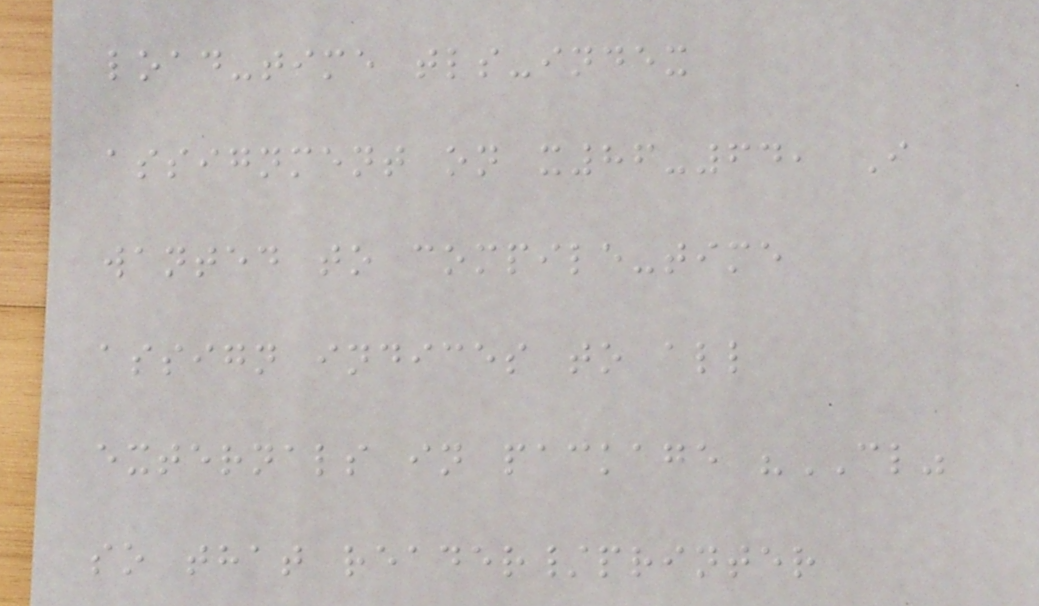load-time tls-index
assignment on x86-64, I
wanted to compile-time
assign indices to all
externals in package "CL"
so that reader/printer
